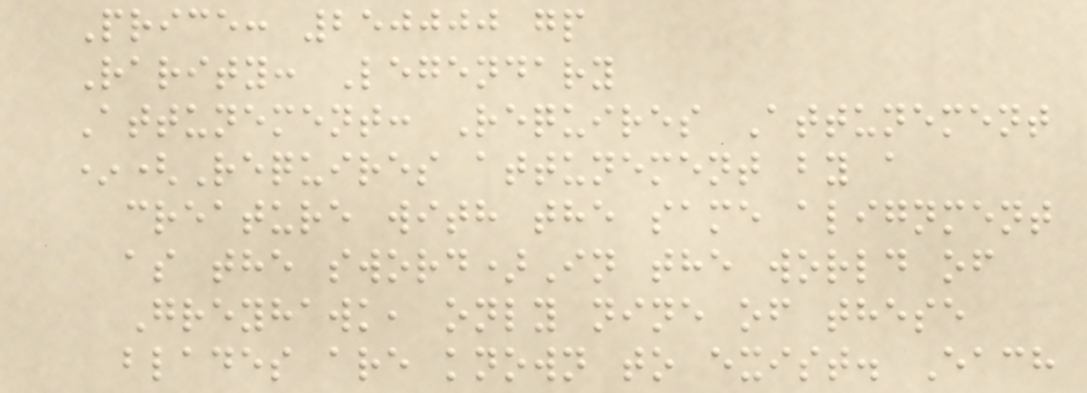Price: 250000 gp
Rarity: Legendary
Attunement: Requires Attunement
*(Requires attunement by a
creature with the same alignment
as the sword)In the world of
Greyhawk, only nine of these
blades are known to exist. Each
